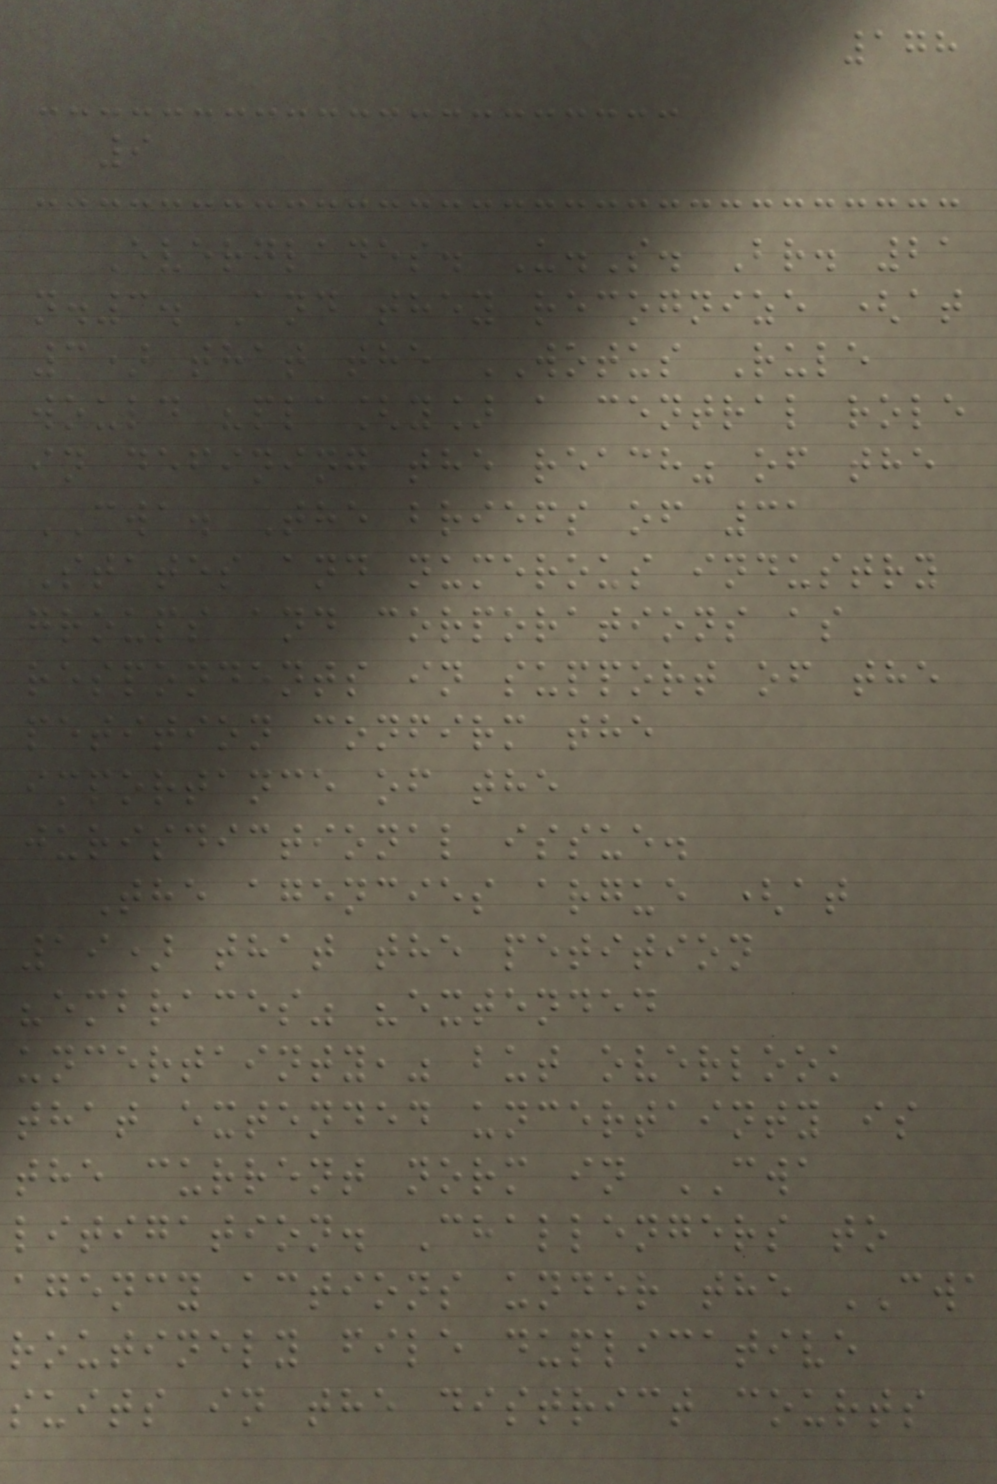178
9
Everglades. U.S. Br. 21
n.3. And they recognize (at
3) that the WOTUS Rule
would "pla[y] a central role
in defining the reach" of the
CWA. The briefs of 31
States and numerous industry
groups and corporations as
respondents in support of the
petition confirm the
importance of the
jurisdictional issue.
The agencies argue (at
19) that the petition
"embraces" "extended
uncertainty," but overlook
that extended uncertainty is
the current norm in CWA
litigation. Challengers to
agency actions under the CWA
routinely file duplicative
suits in the district courts
